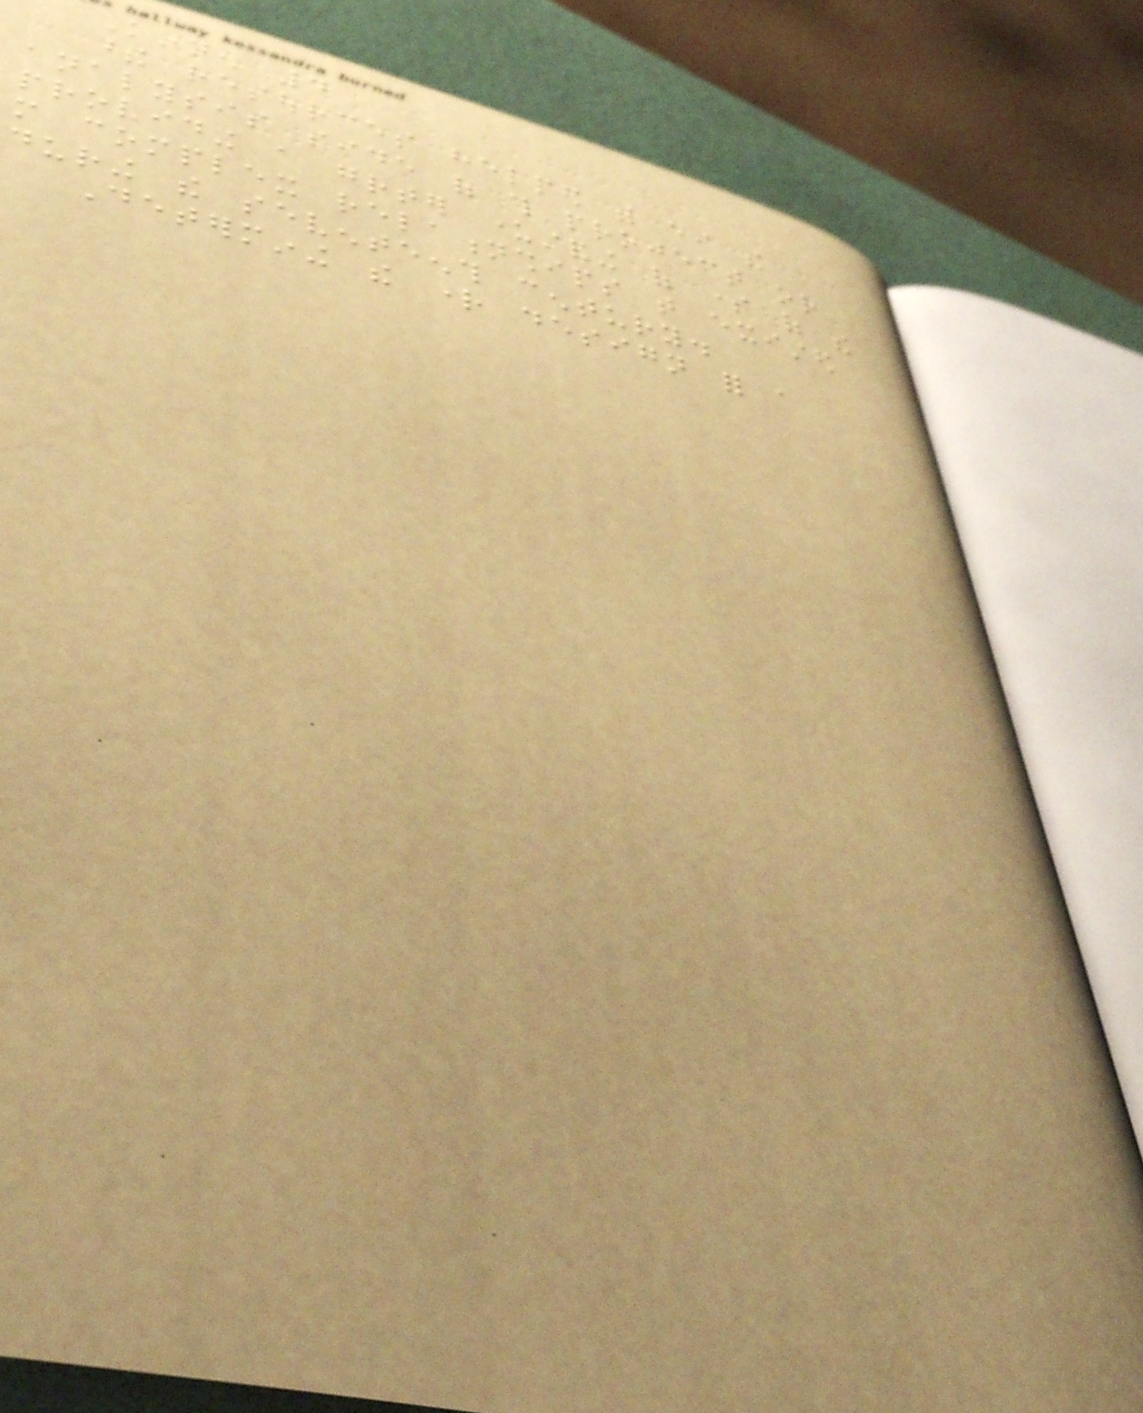Kinnen 4
these resources helped with either the
analysis side of this project or
providing a greater understanding of some of the
more complex relationships that existed
during the seventeenth century.
Determining the right design for a
